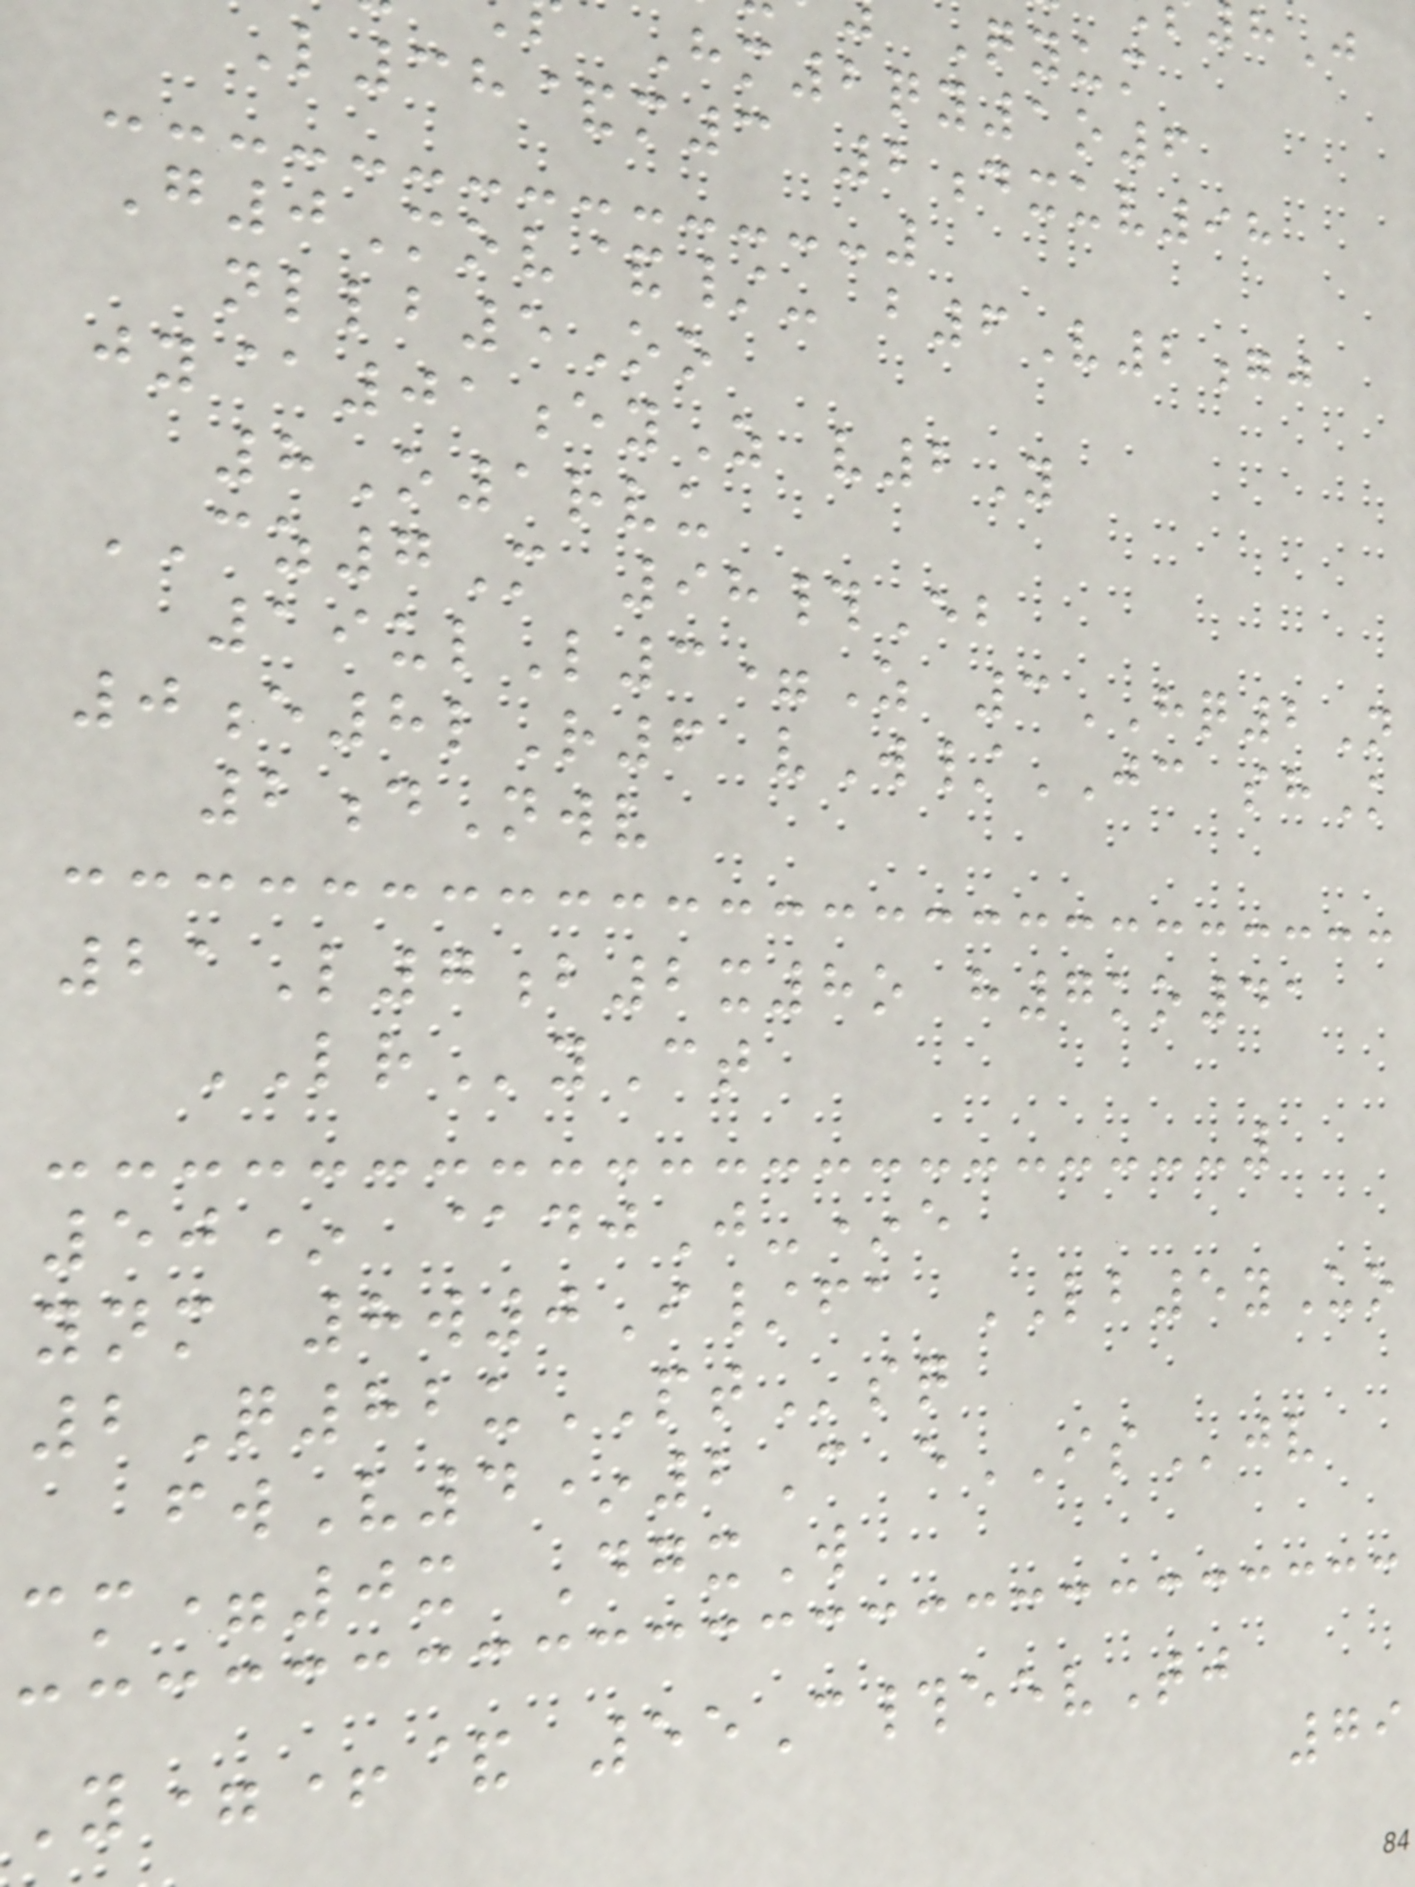Qyum
Hm2qy1o6
L38&m3 2dxuv98
G0Mov&/- b6V2gj
nllb5Oo
jy@01eyZ v2Y
8O1rvu
CZ7M 98#Eb
19ulL3=Z 3HQ2N
0e8lR6 vW/JC shK
2dNwv
21L7b2x8o h7ko41
LRyCt
50* @djJ-*e
ynm 8w0I/fa LB5yUo
2Q82uPTsq
fwV4*2C eISjv
cm=0x DgxW
Y=+& 55C#eevTj
79
